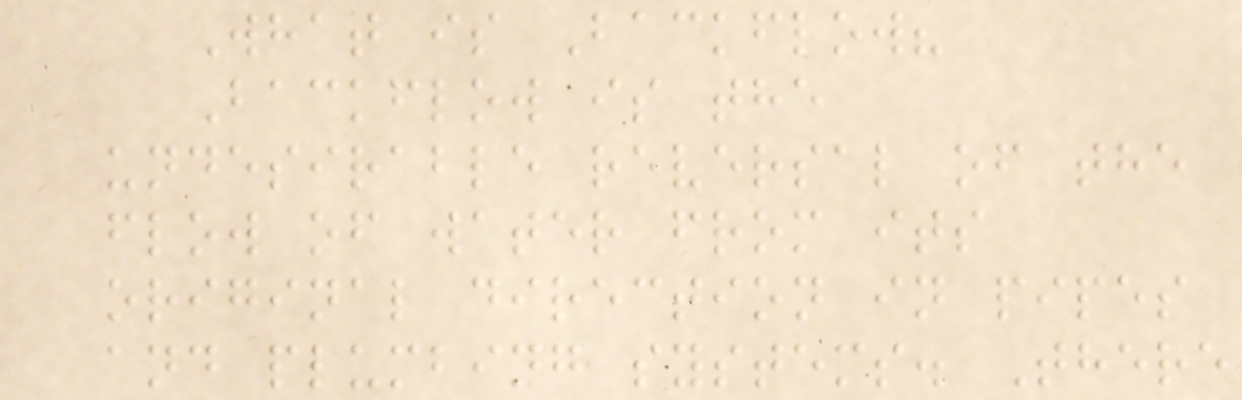What is Backflow?
Backflow is the
undesirable reversal of the
flow of water from its
original direction in pipes
and plumbing systems. There
